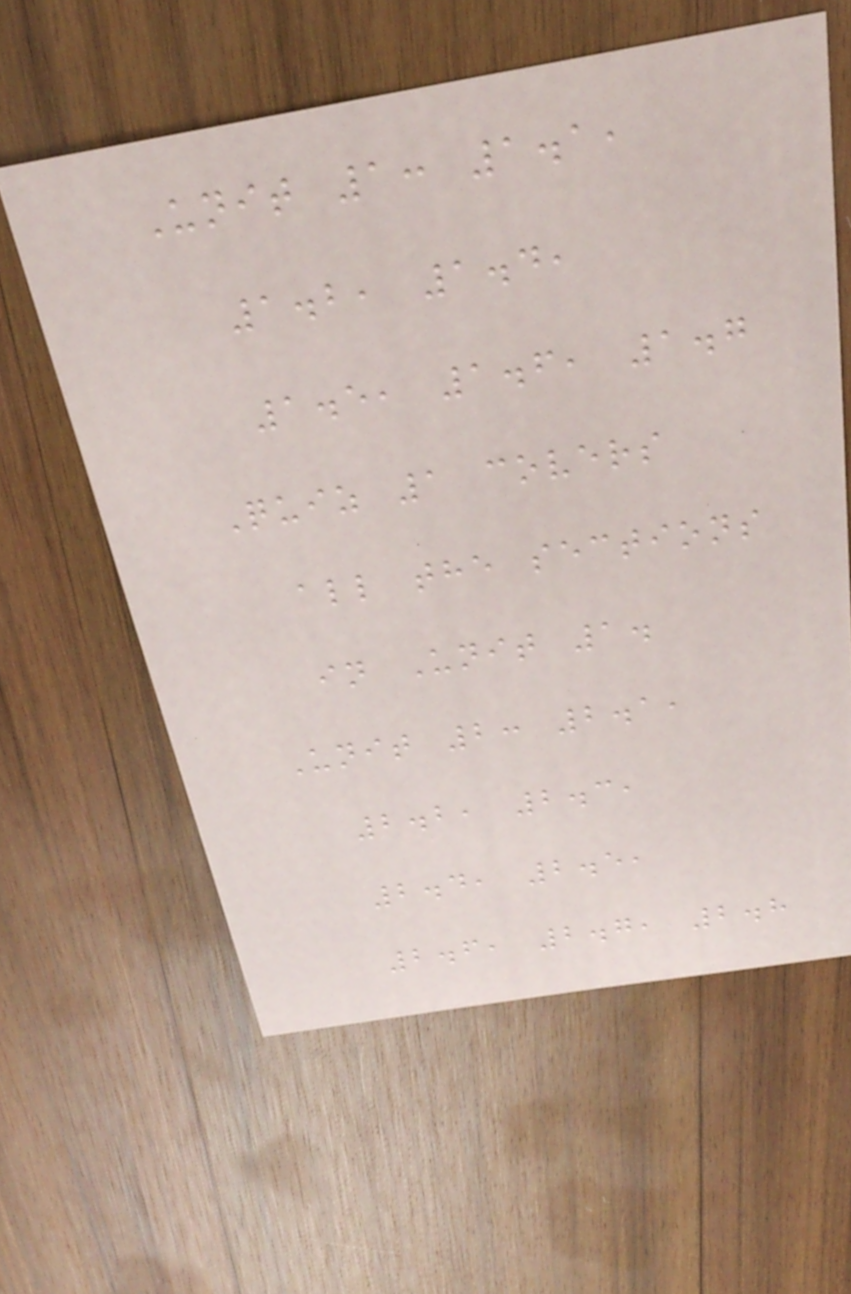Unit 1: 1.1,
1.2, 1.4,
1.5, 1.6, 1.7
Quiz 1 covers
all the sections
in Unit 1.
Unit 2: 2.1,
2.2, 2.3,
2.4, 2.5,
2.6, 2.7, 2.8
